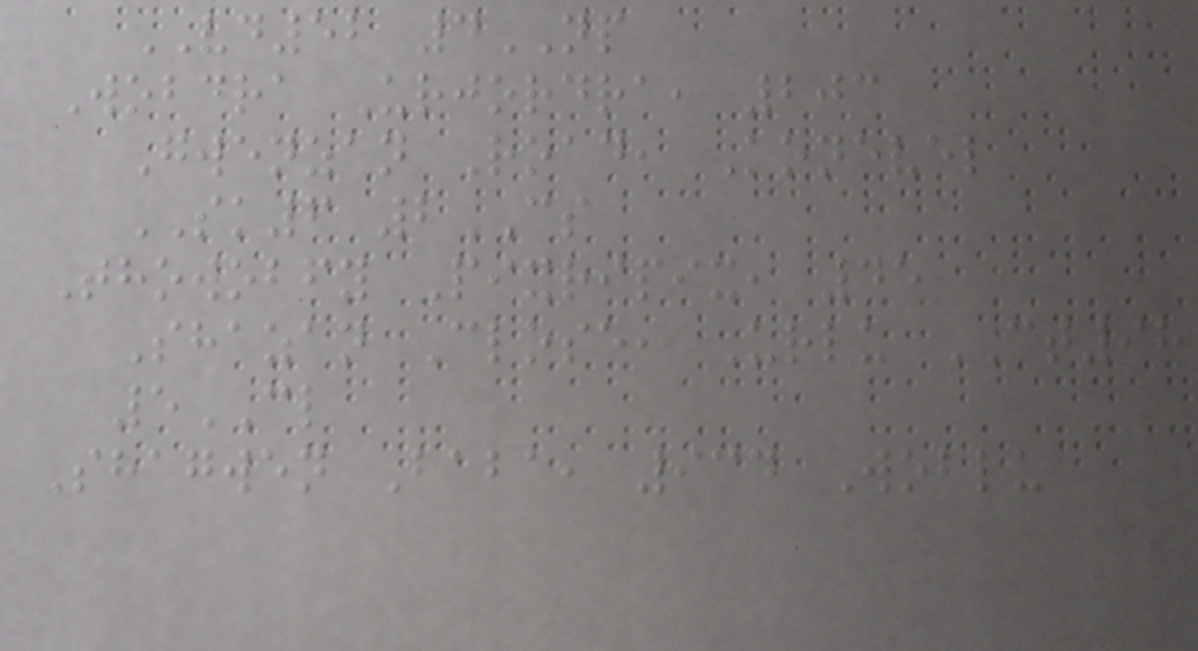VD52 4NP
Wobdra Urjordra, 203
Gwenzan Road, Konevel
SK6 2CS
Thowobfy Pixripix, 45
Shazan Close, Urlu CT98
5CL
Shagwen Baba, 934 Woblu
